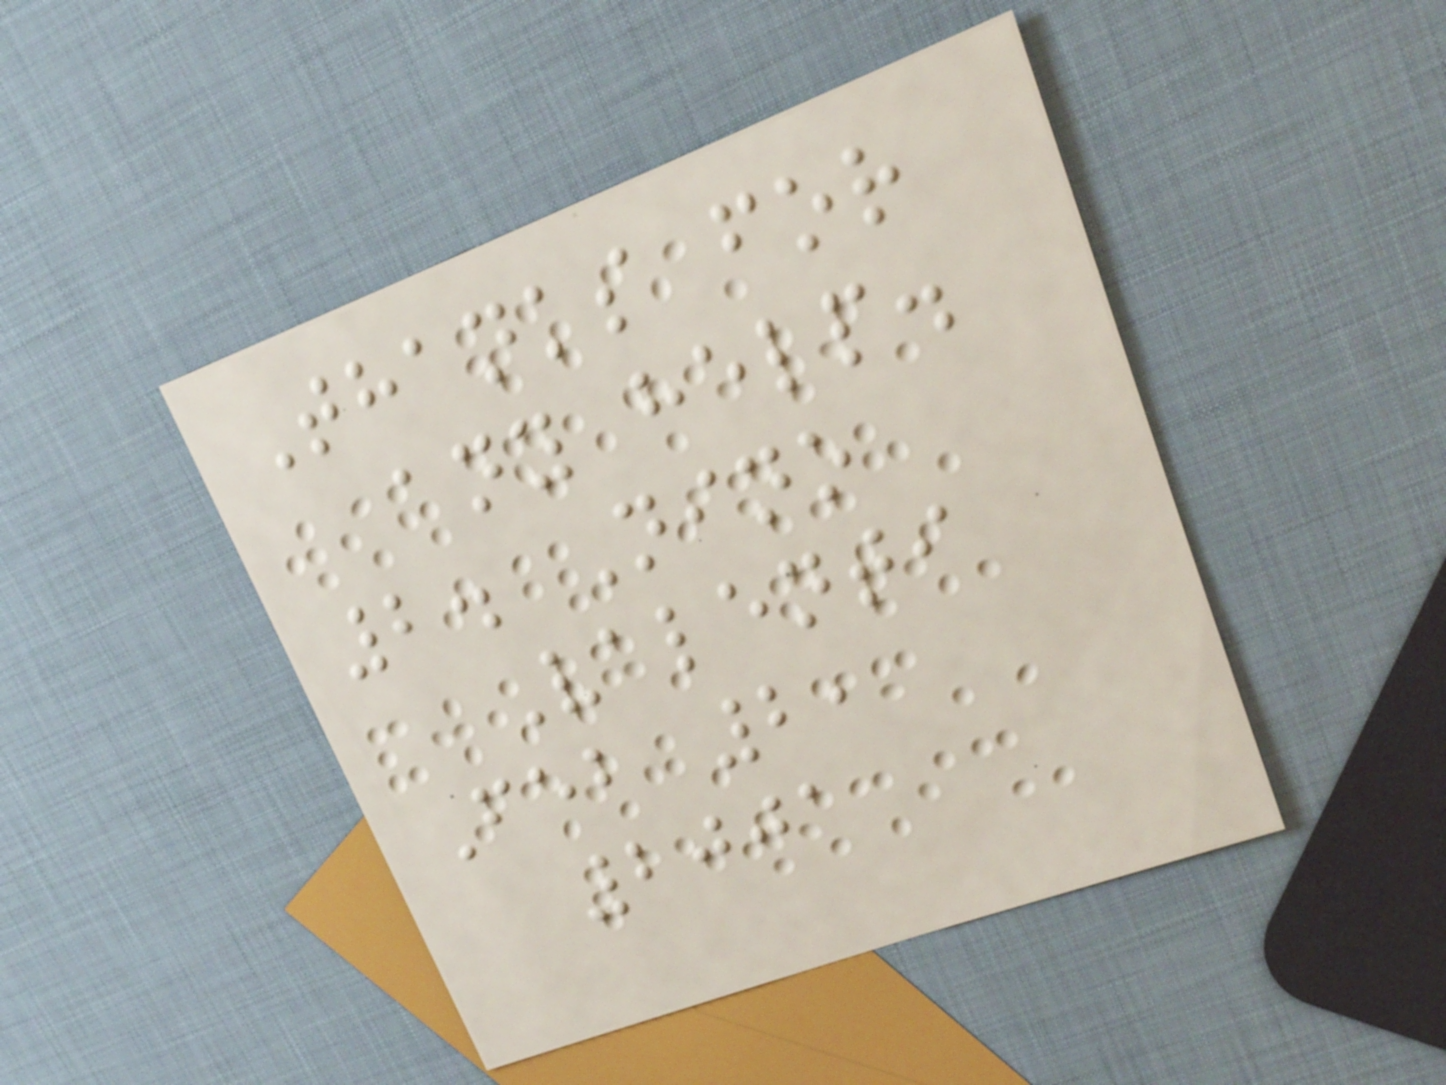Thanks for
any help.
2. Nino
Valenti
Feb 2,
2001
